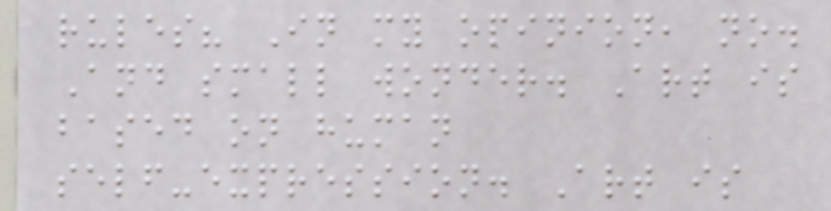rules? In my opinion, no.
And small wonder. Art is
based on human
self-expression. Art is
